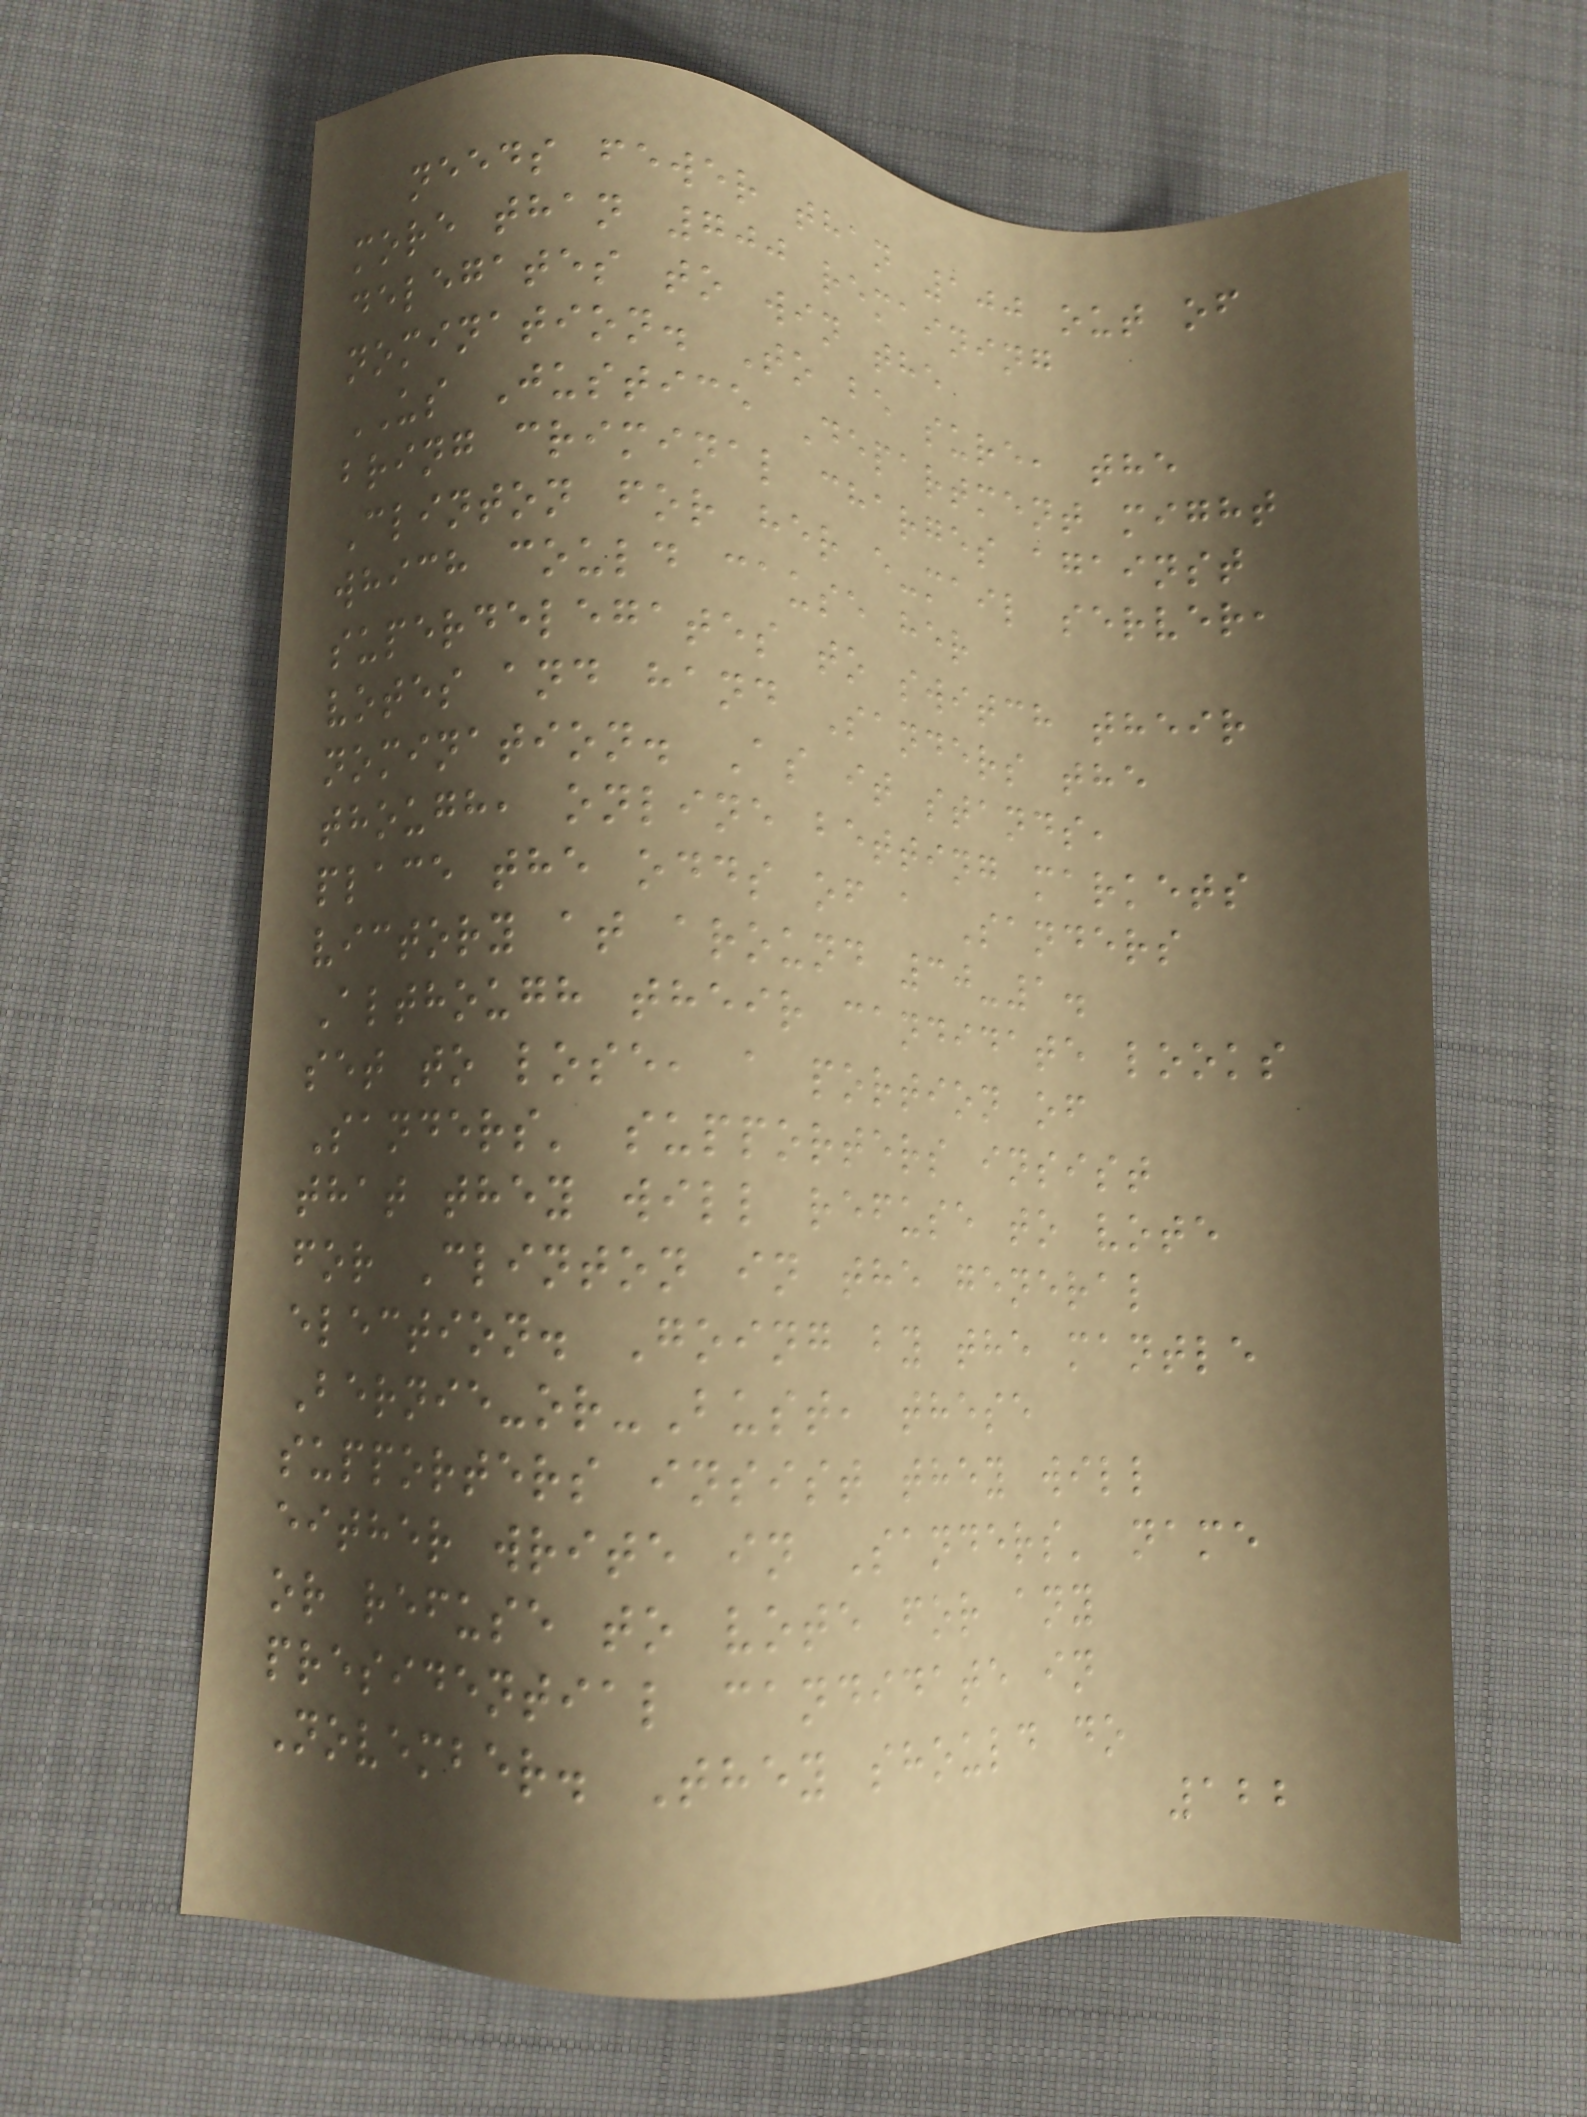needs fewer than 100 out of
more than 700 remaining
delegates to win the
nomination. To be sure, the
US Justice Department might
bring criminal charges against
Clinton for her e-mail server,
which could cause her
superdelegates to switch their
votes and hand Sanders the
nomination. As it stands,
though, online betting markets
place the odds of a Sanders
victory at around 30-1.
Although their candidate looks
set to lose, a portion of
Sanders' supporters insist
that they will refuse to vote
for Clinton in the general
election. Going by the mantle
Bernie-or-Bust, these
supporters insist they will
either write in Sanders' name
or refuse to vote for any
presidential candidate in
November. They should do
122
